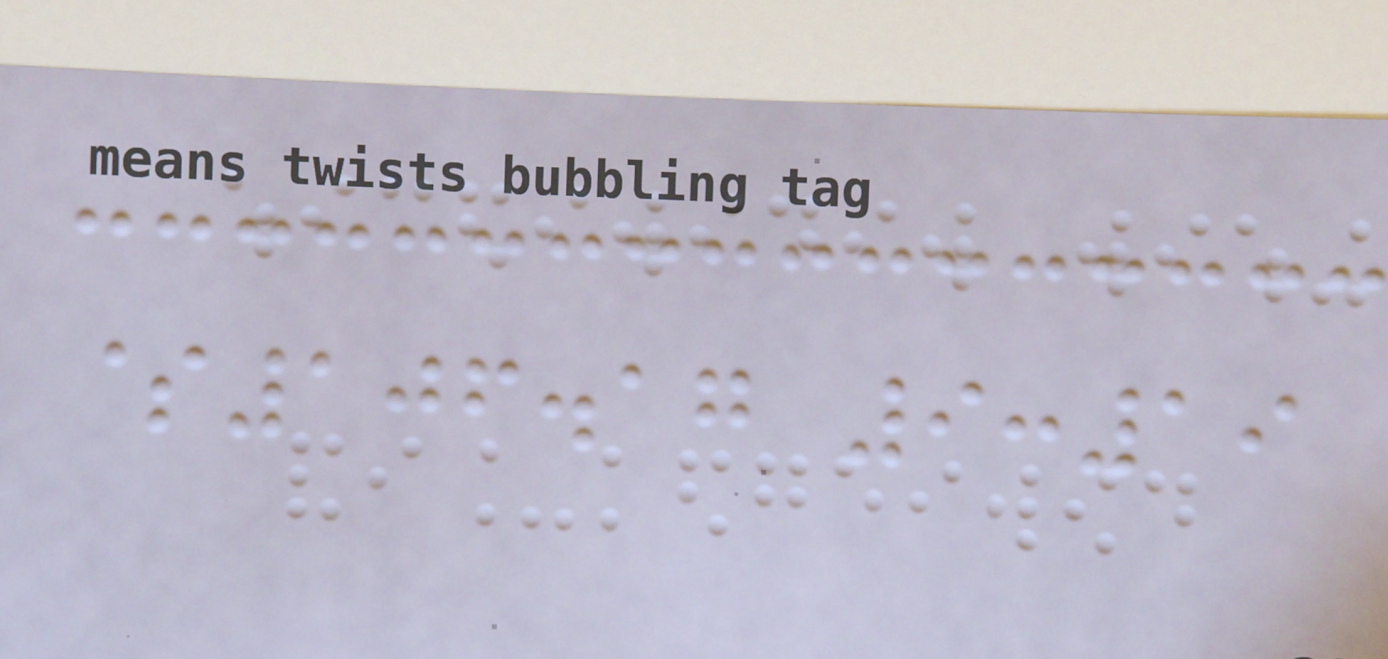$106.17 9:19
